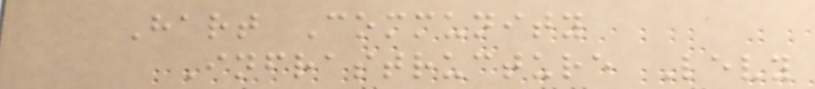Hart Community
Infrastructure Levy
